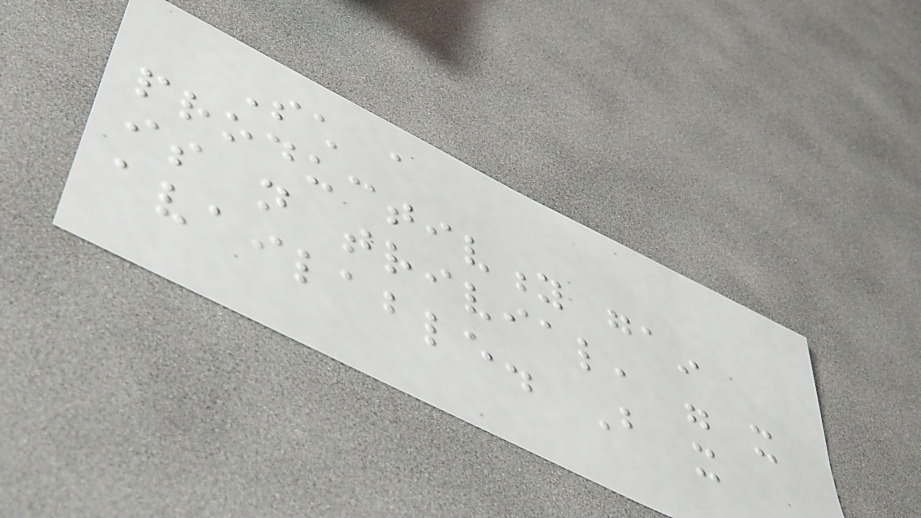Such a
productivity gain
is not trivial, were it
available. But it
